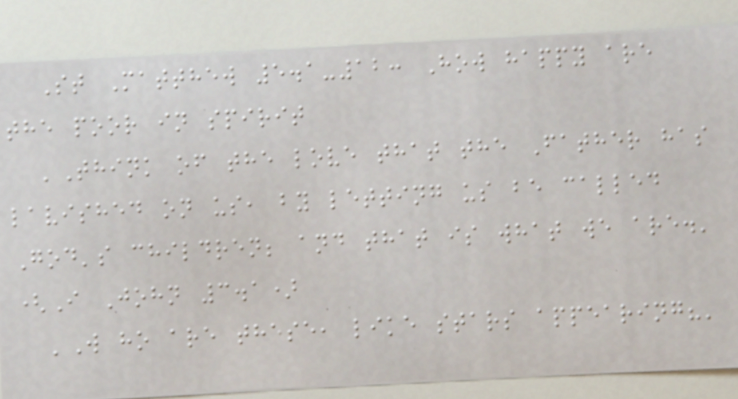St Matthew 5.1-12: How happy are
the poor in spirit
'Think of the love that the Father has
lavished on us, by letting us be called
God's children; and that is what we are.'
(I John 3.1)
'W ho are these, like stars appearing?'
